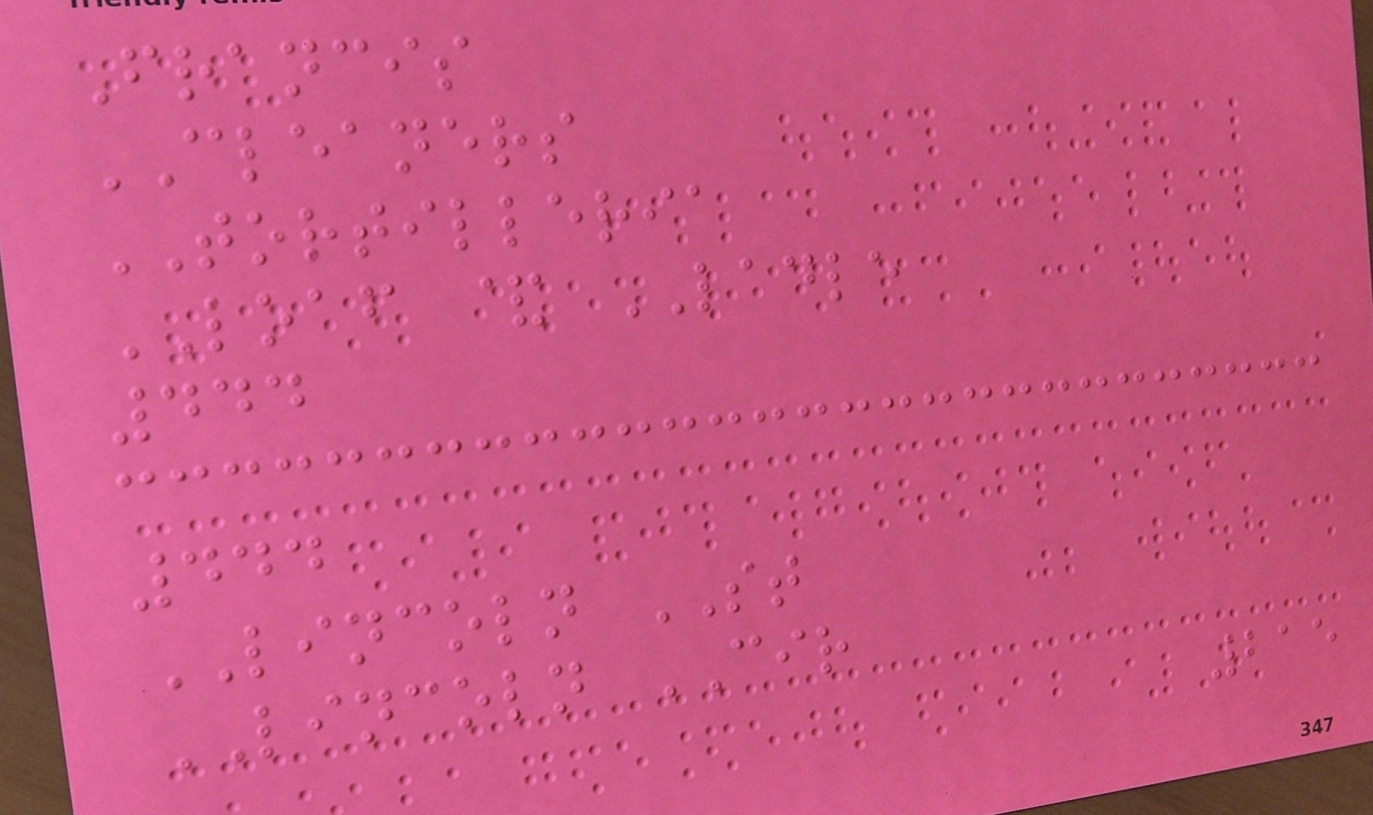Francis
CLEANERS
TORTILLERIA
LOAF & LADLE
444
444
LINCOLN ST
LINCOLN CIR
215
